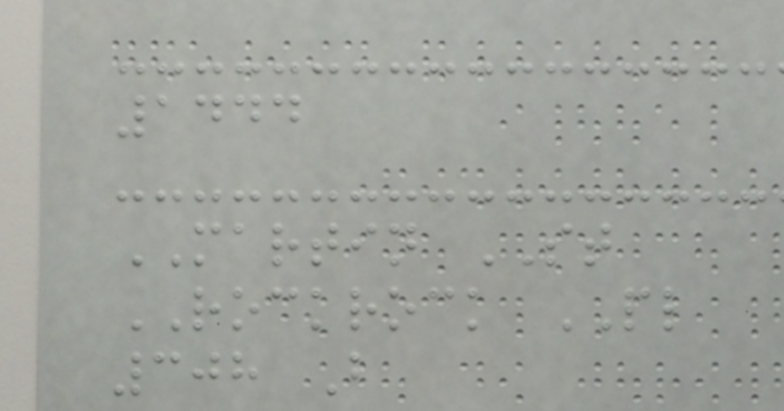1444
MARTIN ST
ROCKROCK PL
308 B
